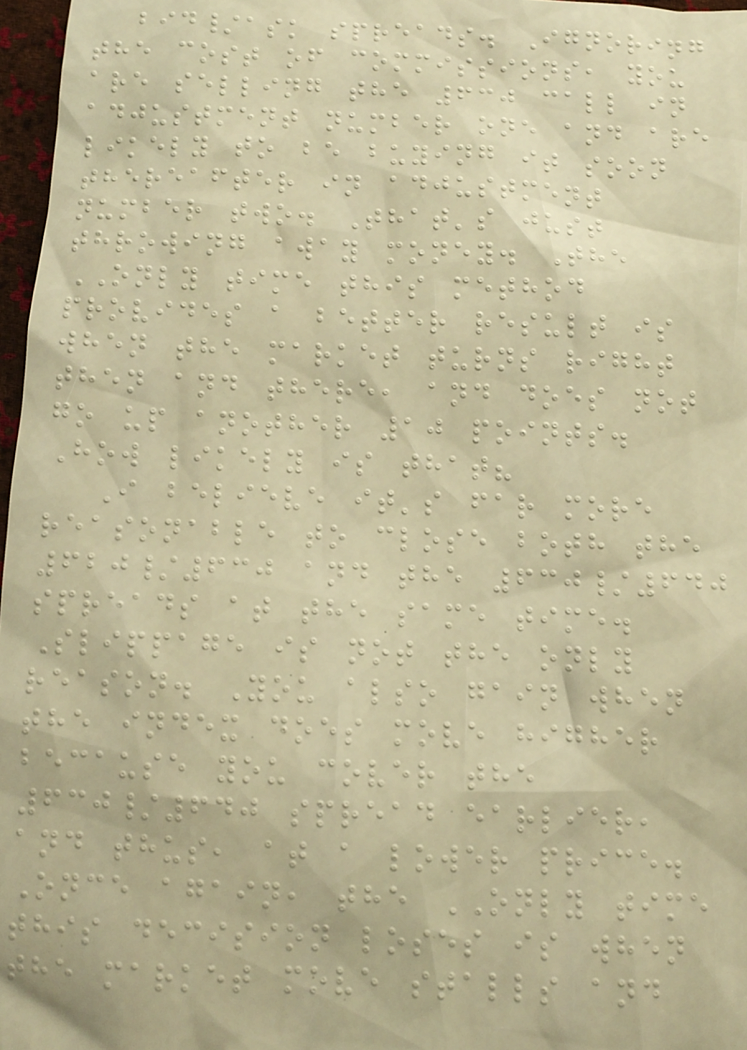bid/ask spreads. Ignoring
the cost of commissions, you
are selling the 630 call in
adjustment number one and are
likely to be buying it soon
thereafter in adjustment
number two. That's just
throwing away money. The
ONLY time this method
provides a better result is
when the market turns right
then and there, and does not
go up another 10 points.
How likely is that?
I believe it's far more
reasonable to close both the
620/630 and the 630/640
spreads at the same time.
Slippage is not the only
reason. You also gain when
the index does move higher
because you cover the
630/640 spread earlier,
and thus, at a lower price.
Once again, the ONLY time
this decision loses is when
the market move stalls and
